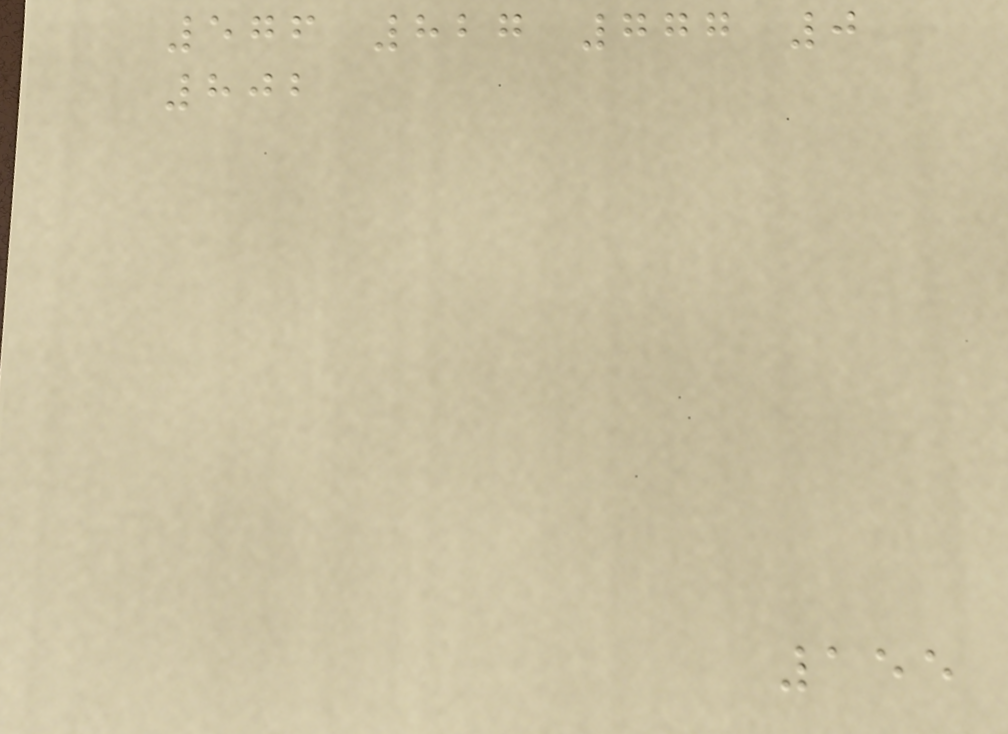576 827 777 0
802
155
